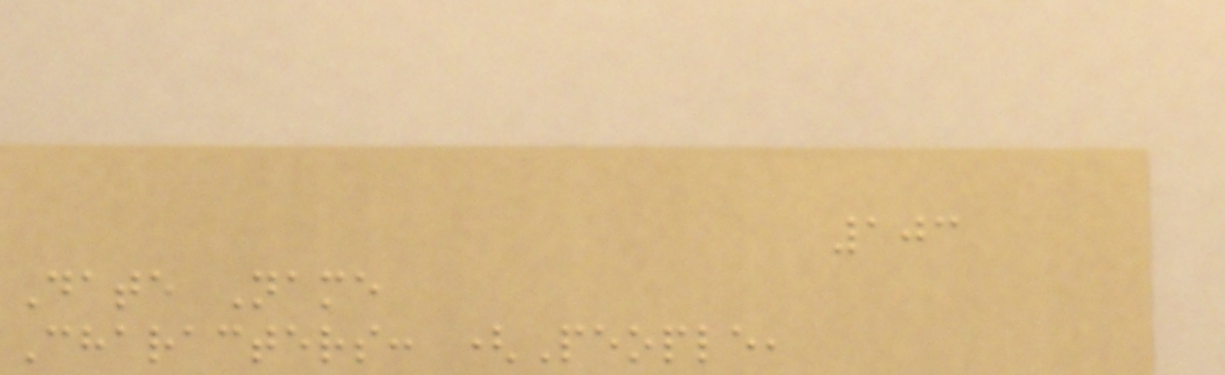103
Date Name
Characters: (People,
